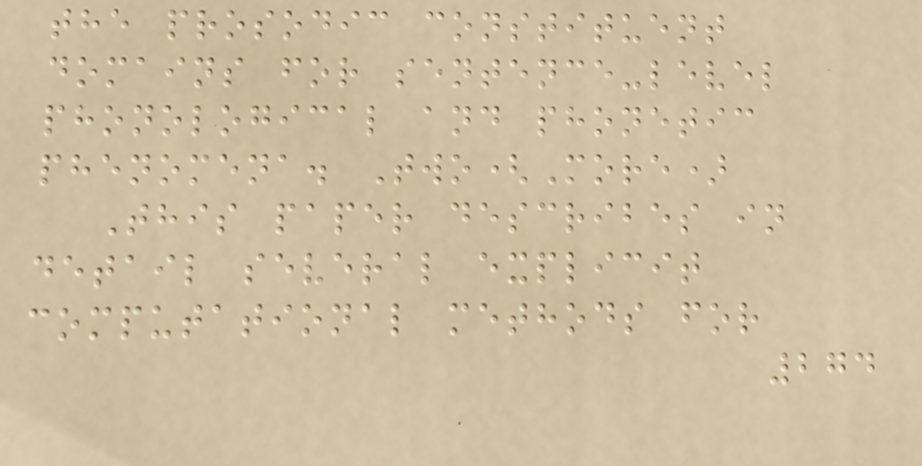the prosodic constituent
domains for sentence-level
phonological and phonetic
phenomena. Two(More)
This paper describes in
detail several explicit
computational methods for
274
